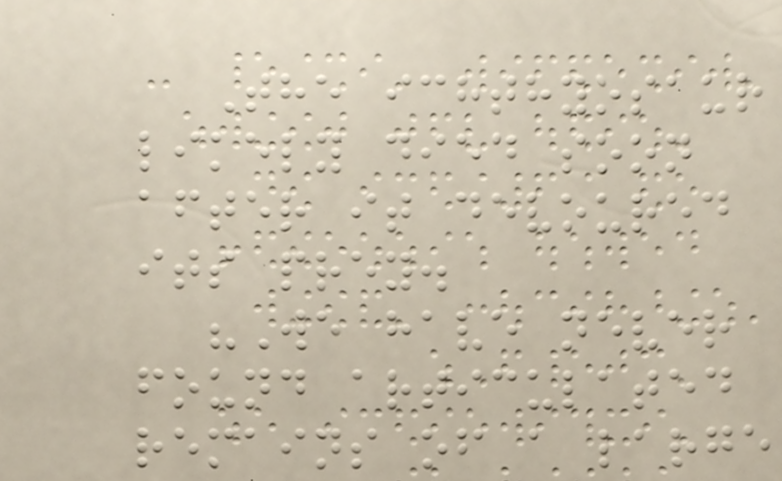The ichthyosaur
likely died soon
after it devoured
its prey.
"We have never
found articulated
remains of a large
